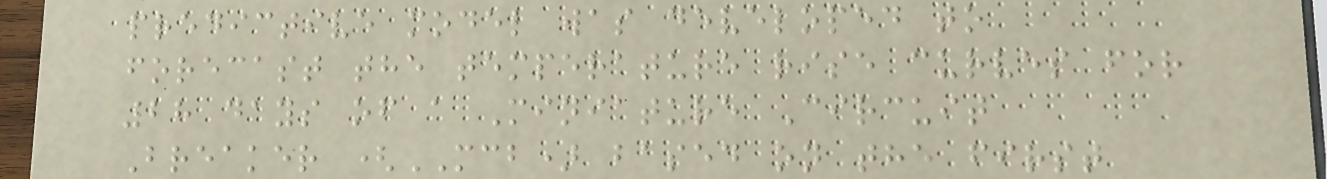predictive model was developed to
forecast the temperature rise curves for
28 days of a Miniature Circuit
Breaker (MCB) based on the first
